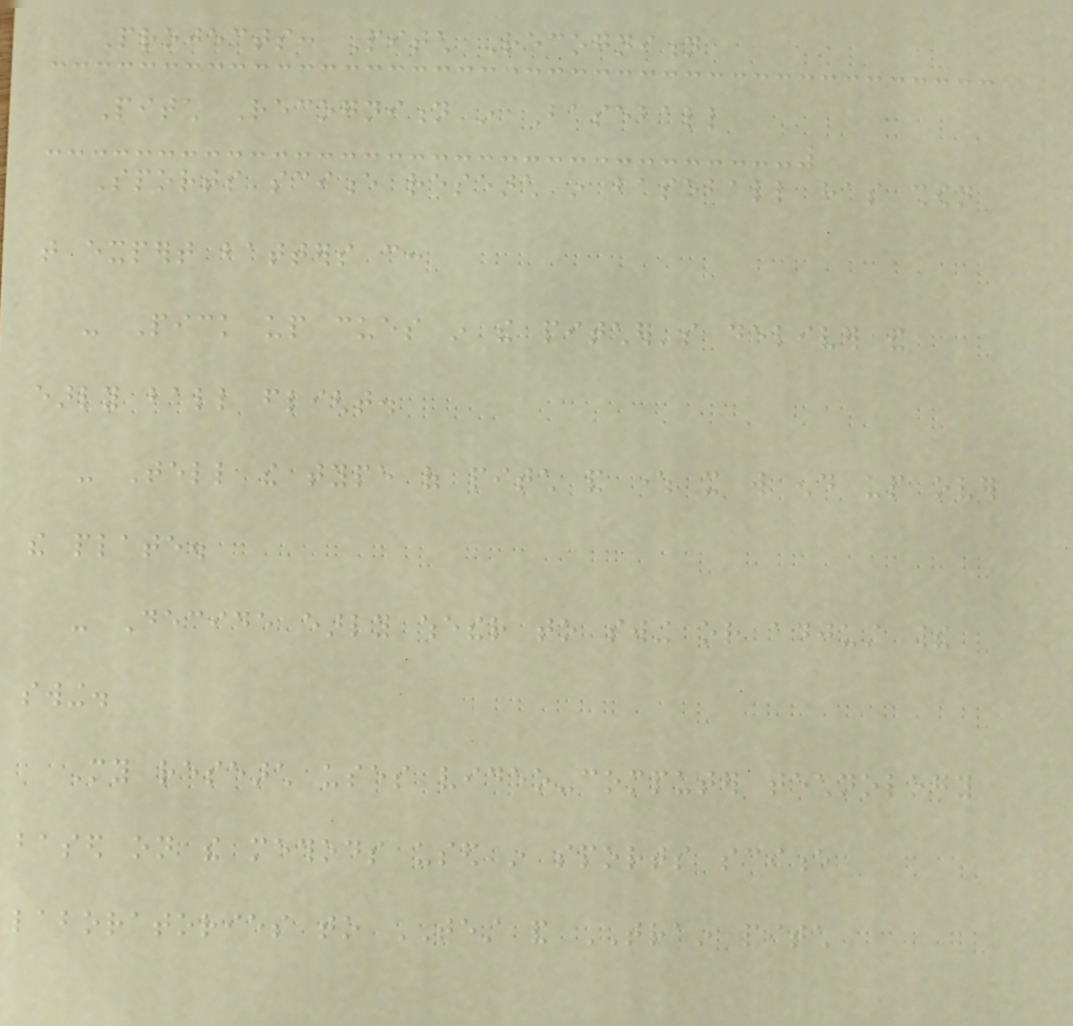Projects: Pitch Recognition
Pitch Recognition in Baseball
Sports science research in baseball has shown
that expert batters can:
- Pick up cues in the pitcher's deliver and
early ball flight.
- Tell the type of pitch and where it will end up over
the plate.
- Decide early whether to swing or adjust their
swing.
My research uses video-computer technology
based on the methods used in sports science
laboratories to TEST and TRAIN pitch
